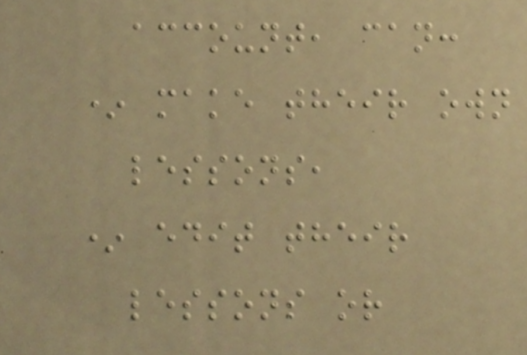account, can:
* make their own
lessons,
* edit their
lessons or
